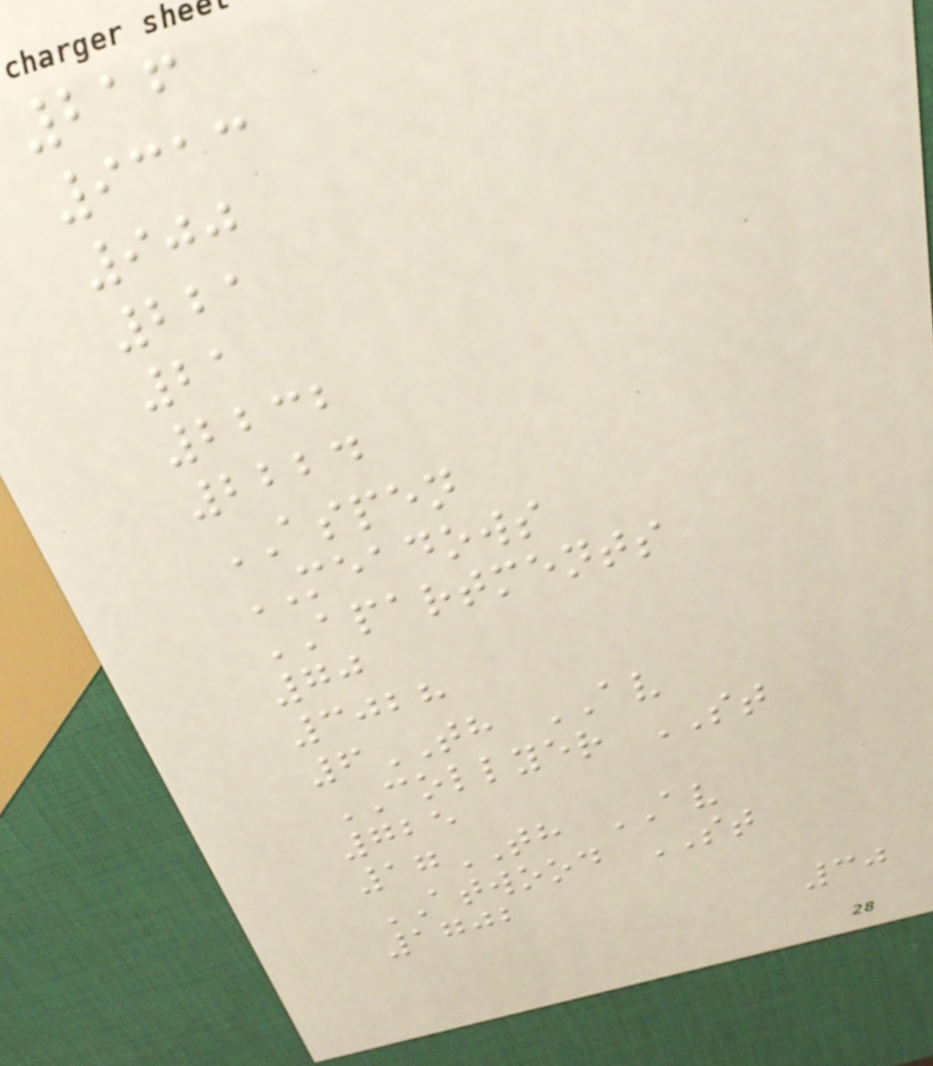216
9313
900
221
21
2232
2224
ASPEN
MEADOWS
APARTMENTS
70
3028
6TH AV
COLLYER ST
725
17TH AV
ATWOOD ST
1702
30
